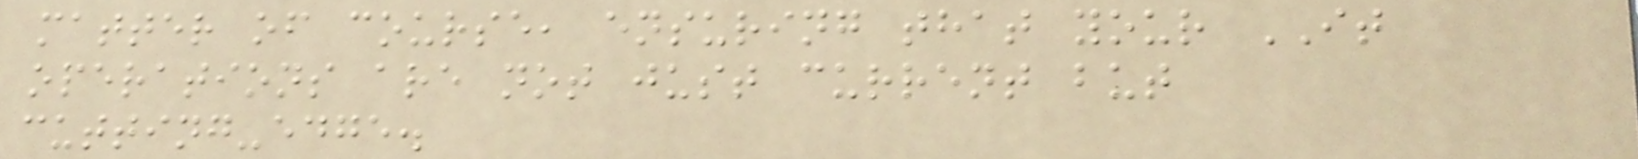matter of course, ensuring that your IT
operations are not just current but
cutting-edge.
